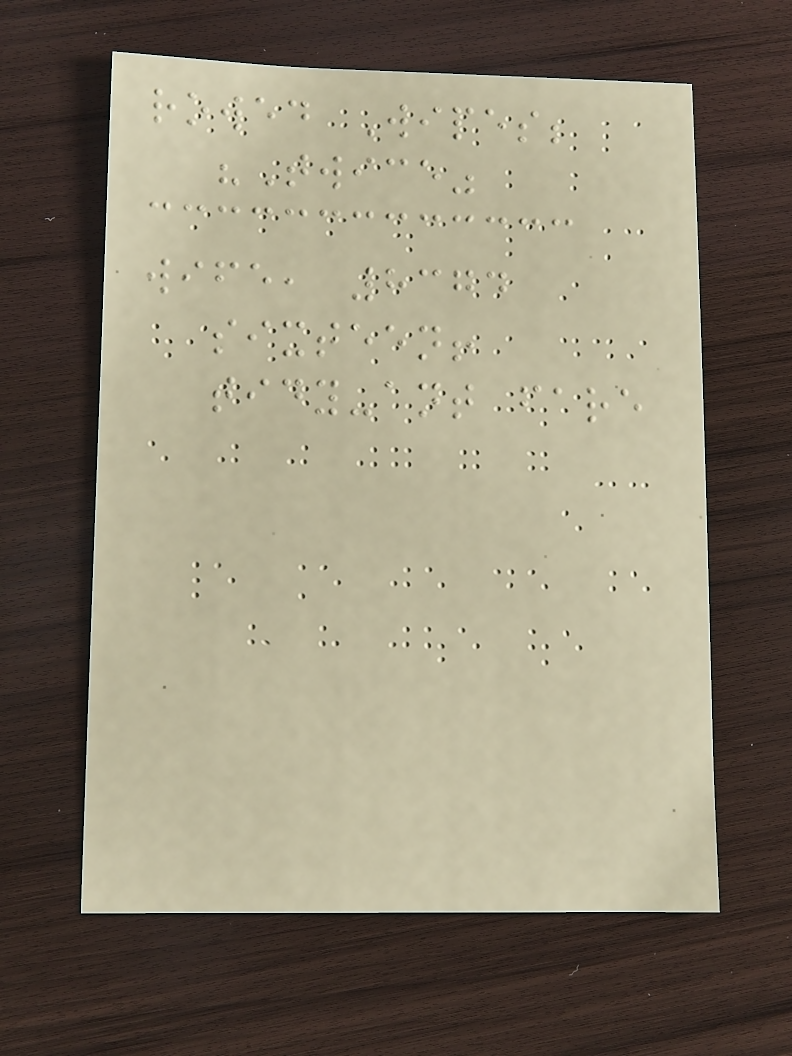rowed Wipes;
"Twice"
wife, 8374
sixteen!
tidy-ant fare
